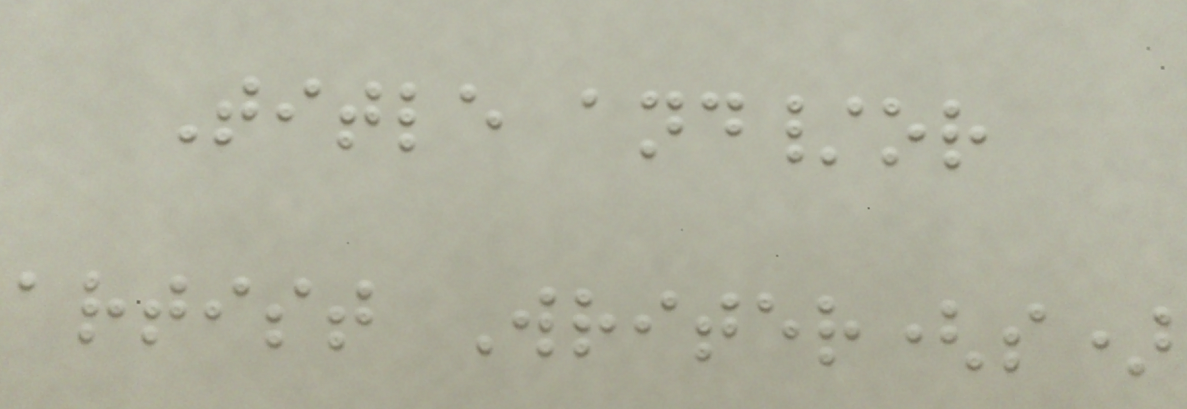Title and/or
artist Writer(s)
